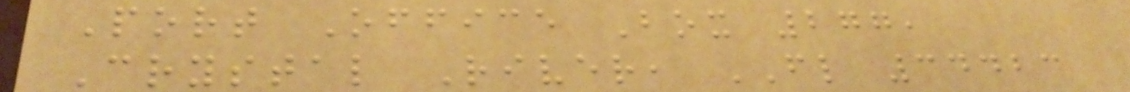Port Office Box 277,
Crystal River, FL 34423
